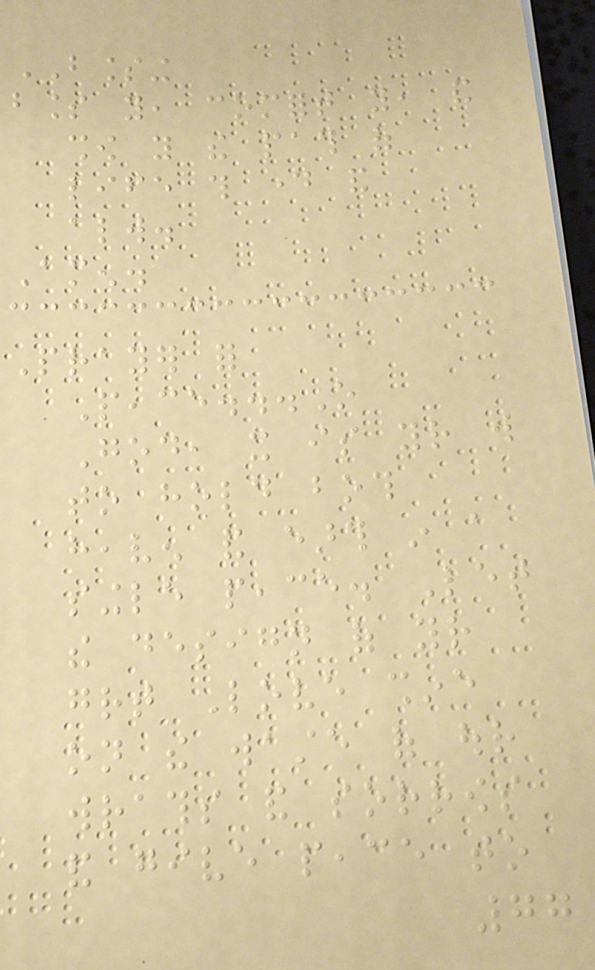BLESSING
bless you, comfort you, and
show you the path of
life this day and
always.
Amen.
Prayer for
Peace...O
God, it is your will
to hold both
heaven and earth in a
single peace. Let
the design of your
great Love shine
on the waste of our
wraths and sorrows
and give peace to
77
